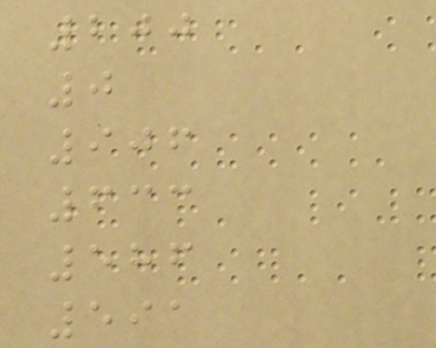200
0
906
633
586
591
